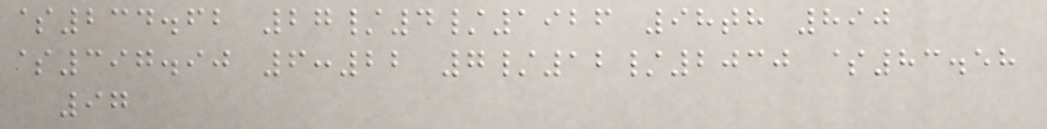$234.62 27/4/1926 98th 890
$397.90 6:22 7/12/2030 $83.58
97
